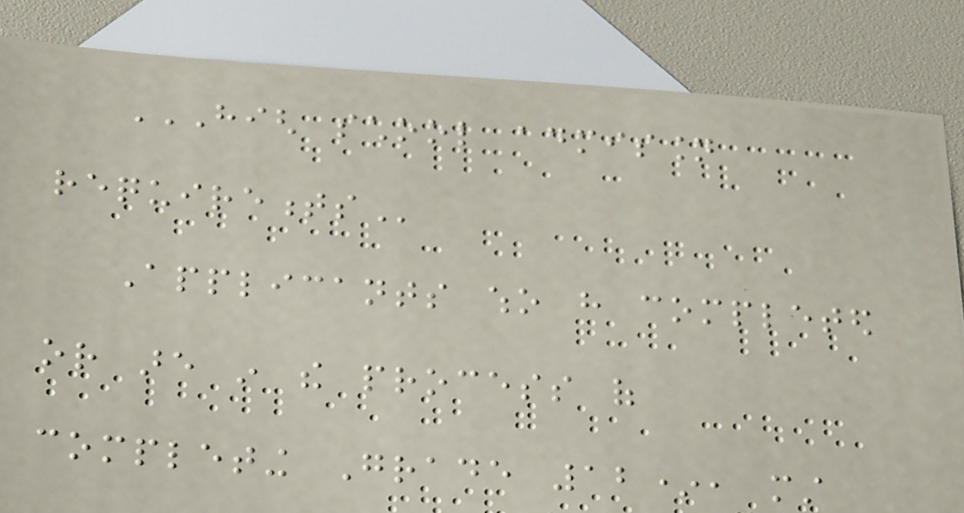HIGH SCHOOL ADMISSION
REQUIREMENTS
Applicants who have completed
or are in the process of
completing Grade 12*, must
